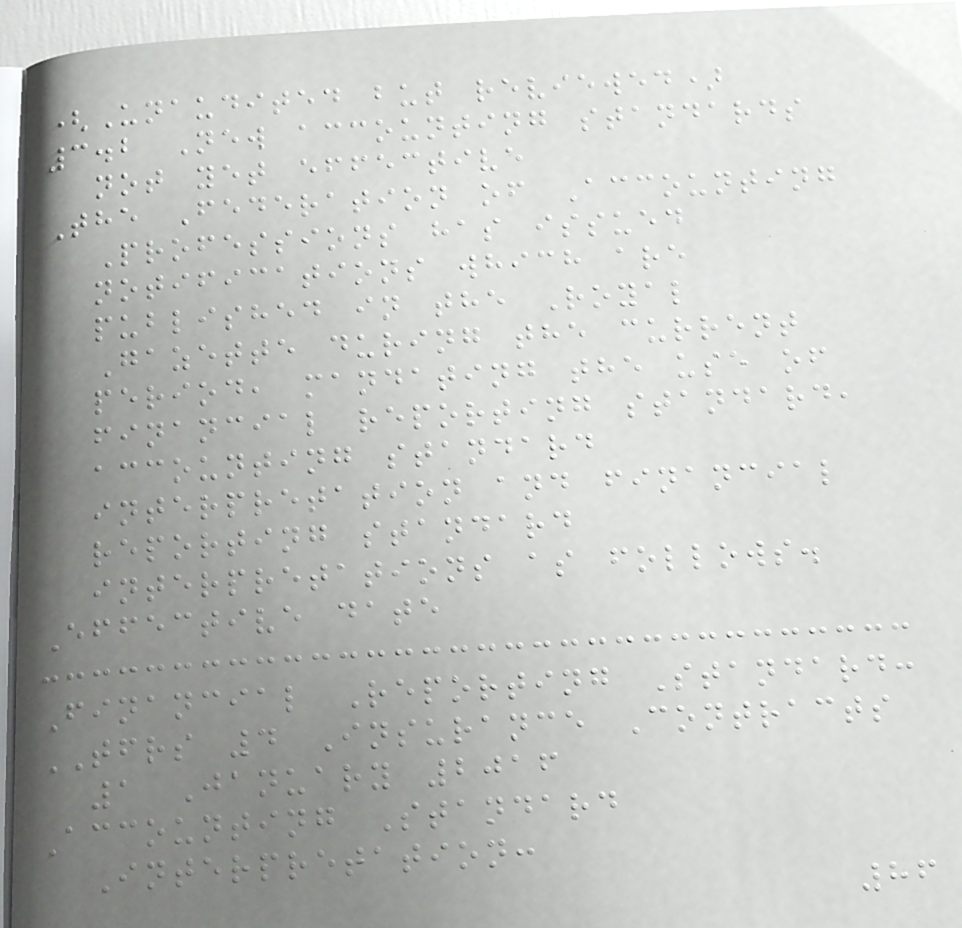(Unaudited but reviewed)
3.2 New accounting standards
not yet effective
The Federation of Accounting
Professions has issued
notifications which are
published in the Royal
Gazette during the current
period, mandating the use of
financial reporting standard,
accounting standard
interpretation and financial
reporting standard
interpretations as follows.
Effective date
Financial Reporting Standard:
TFRS 4 Insurance Contracts
1 January 2016
Accounting Standard
Interpretation:
86
